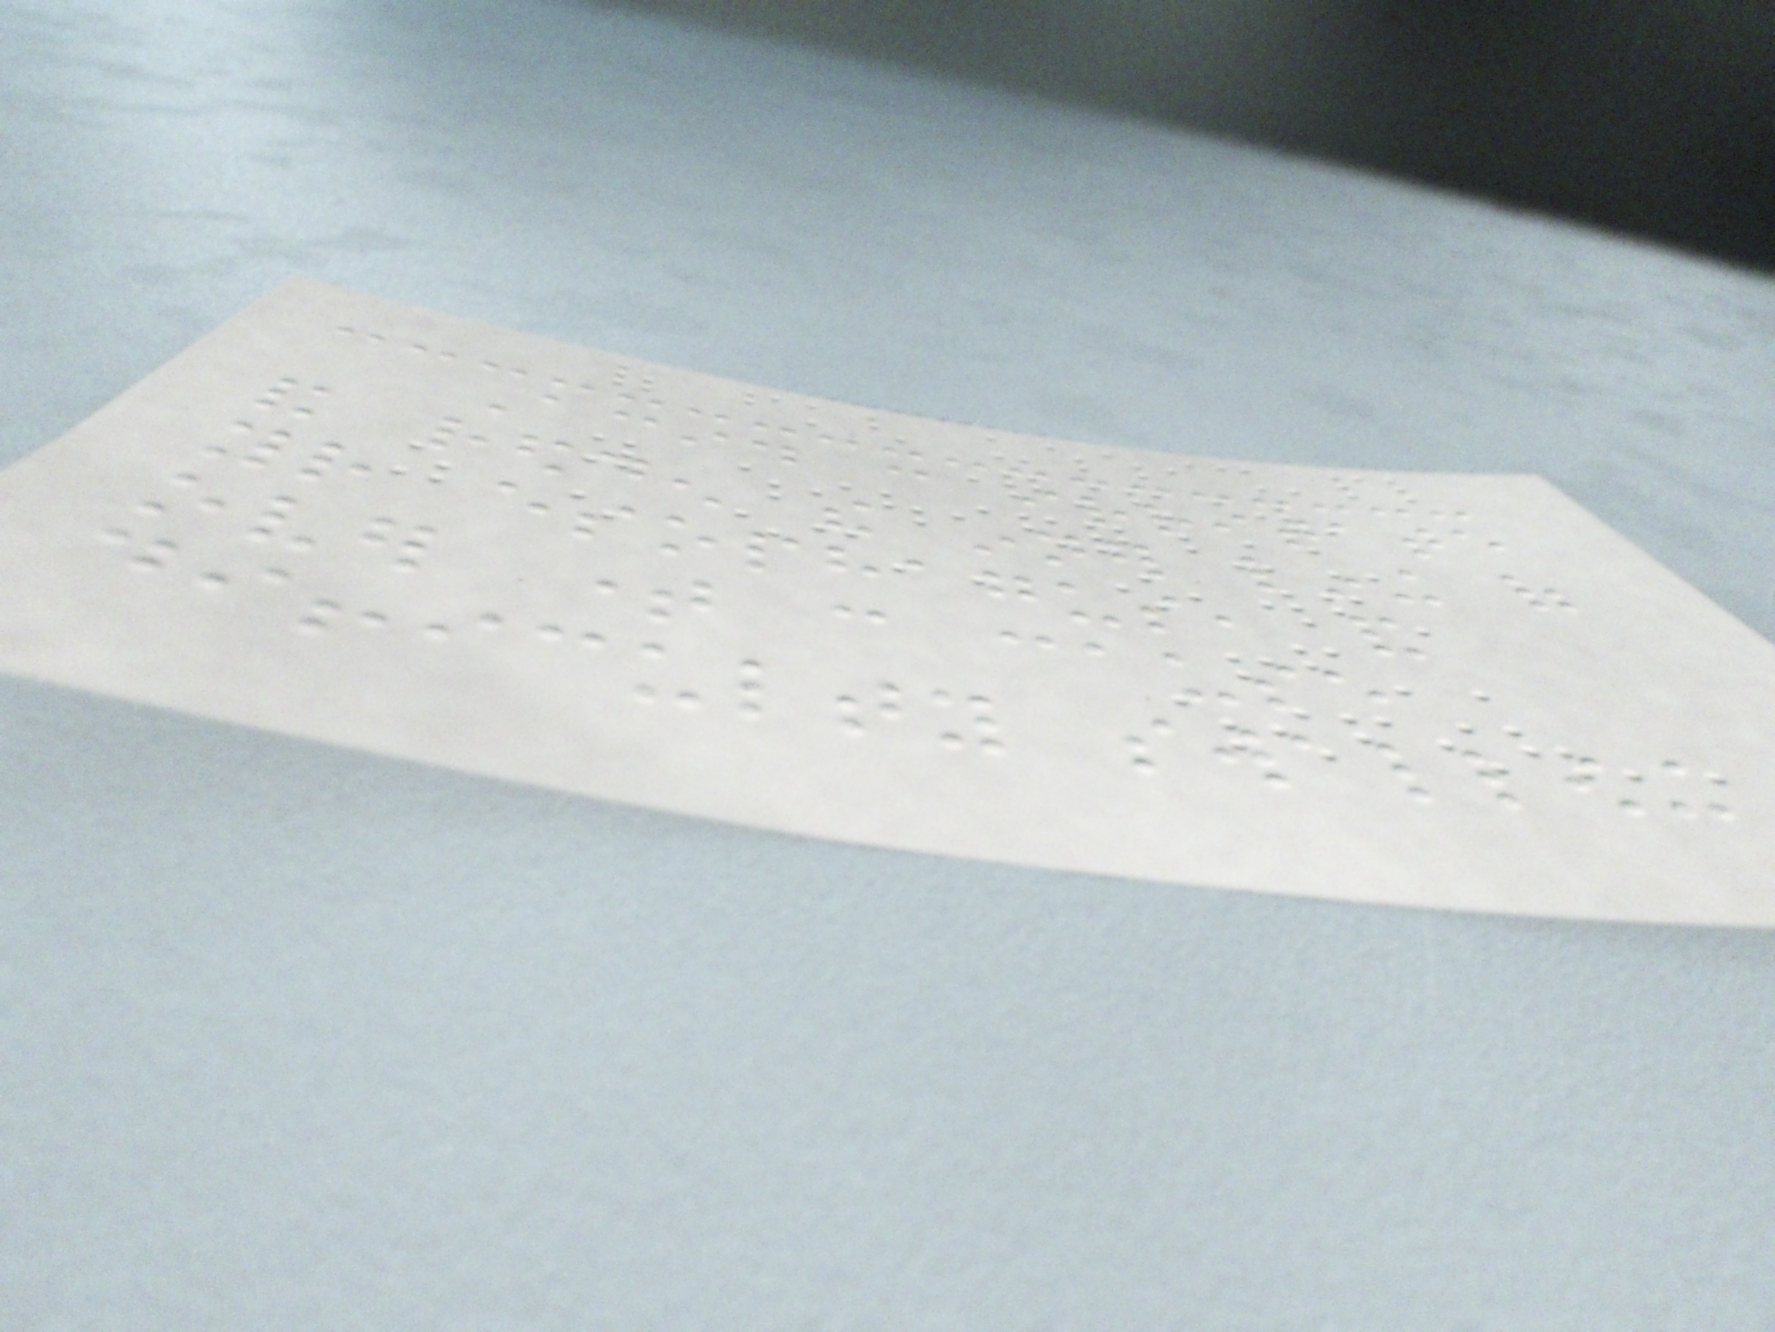Acid can irritate
and redden the inner lining of
your esophagus, and
over time can cause
difficulty swallowing
